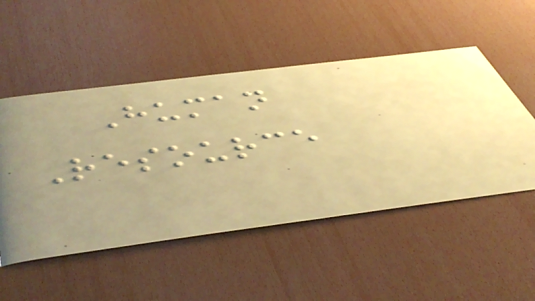Human
Resource
